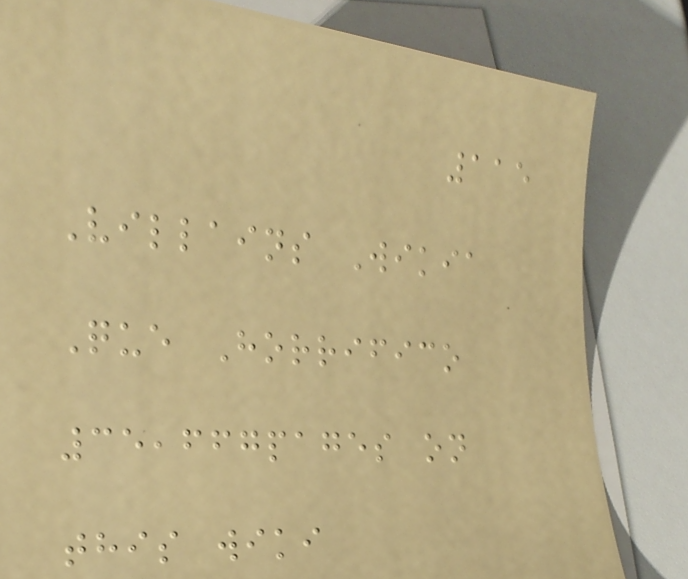115
Villains Wikia
Que Horrifico
35,667pages on
this wiki
